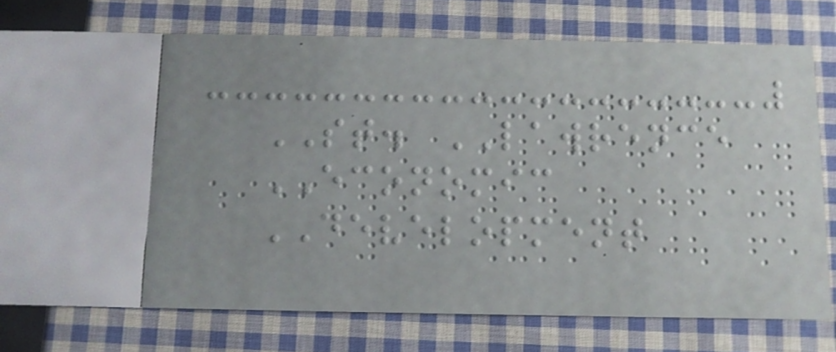ST. LAWRENCE
ECONOMIC
DEVELOPMENT
